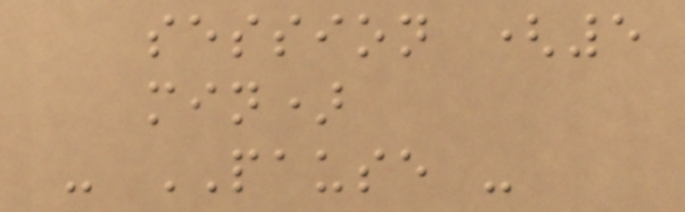session (5
min)
- PAUSE -
